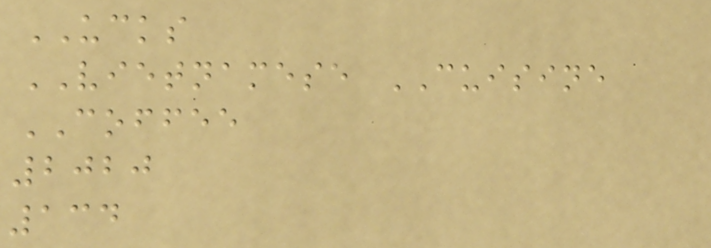UCKS
VIETNAMESE CUISINE
COFFEE
2020
134
